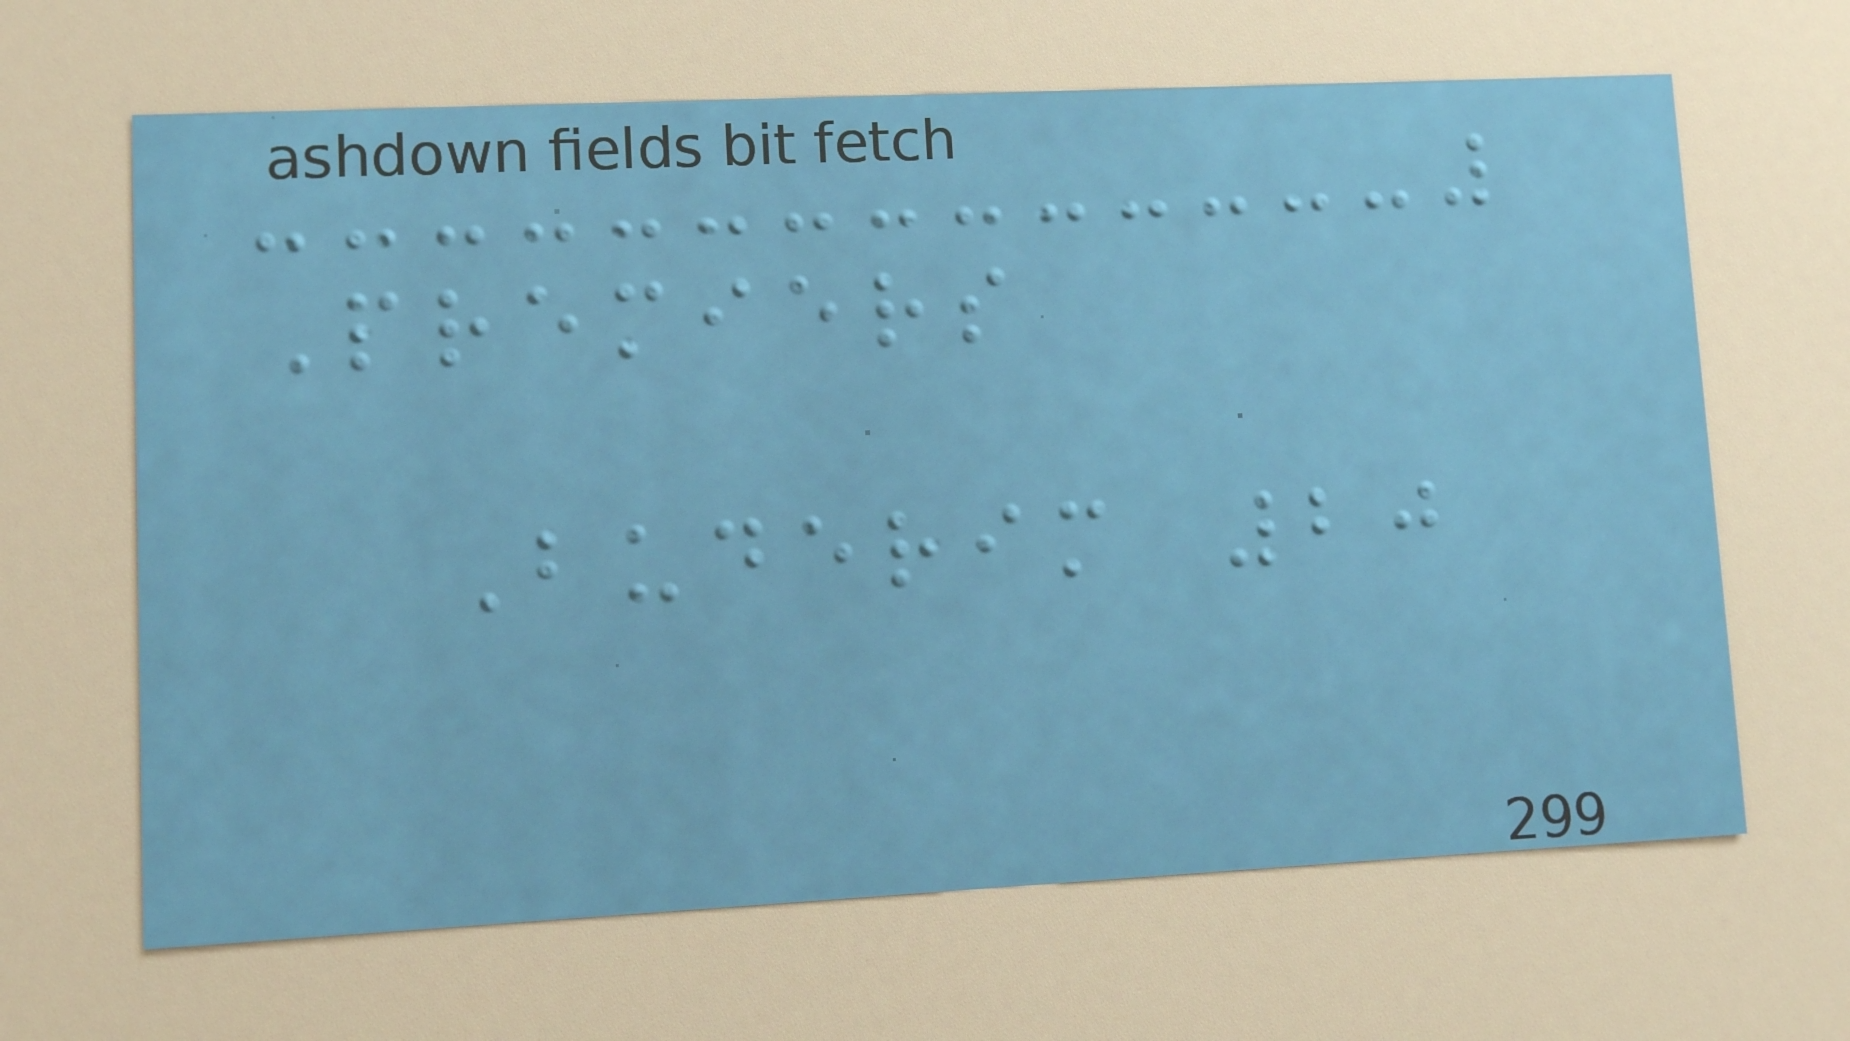Premiers
Buderim 20
